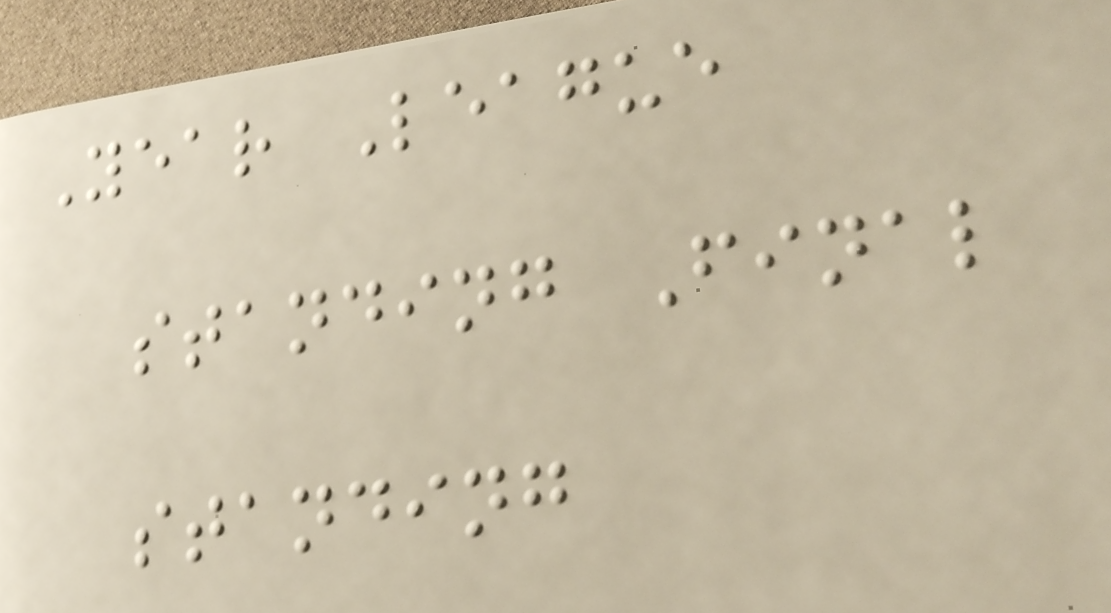Year League
standing Final
standing
